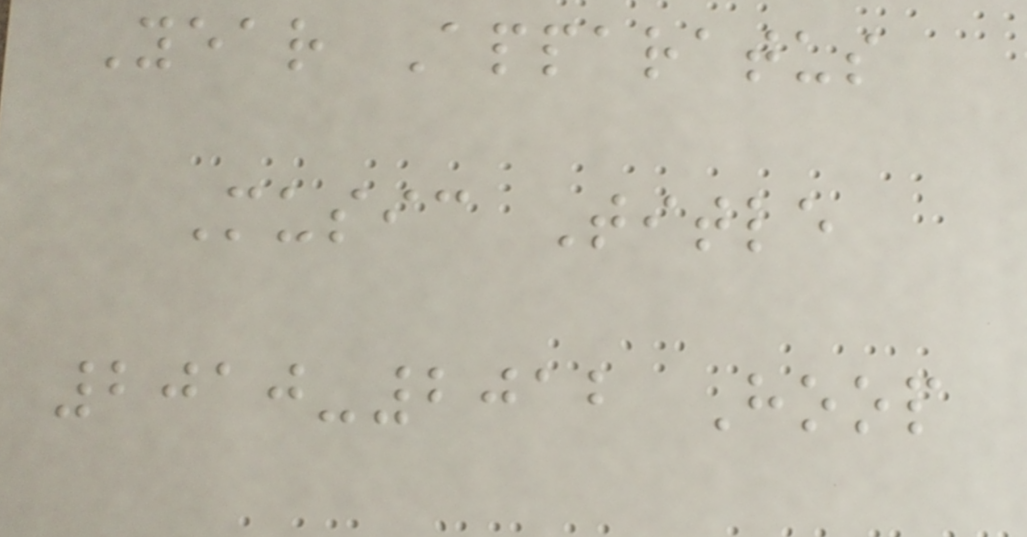Year Apparatus
Music Title
2010-2012 Hoop
